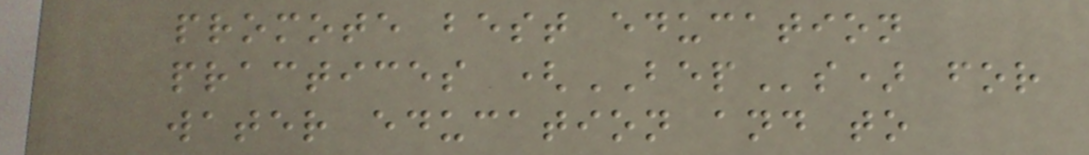promote best education
practices (BEPs) for
water education and to
